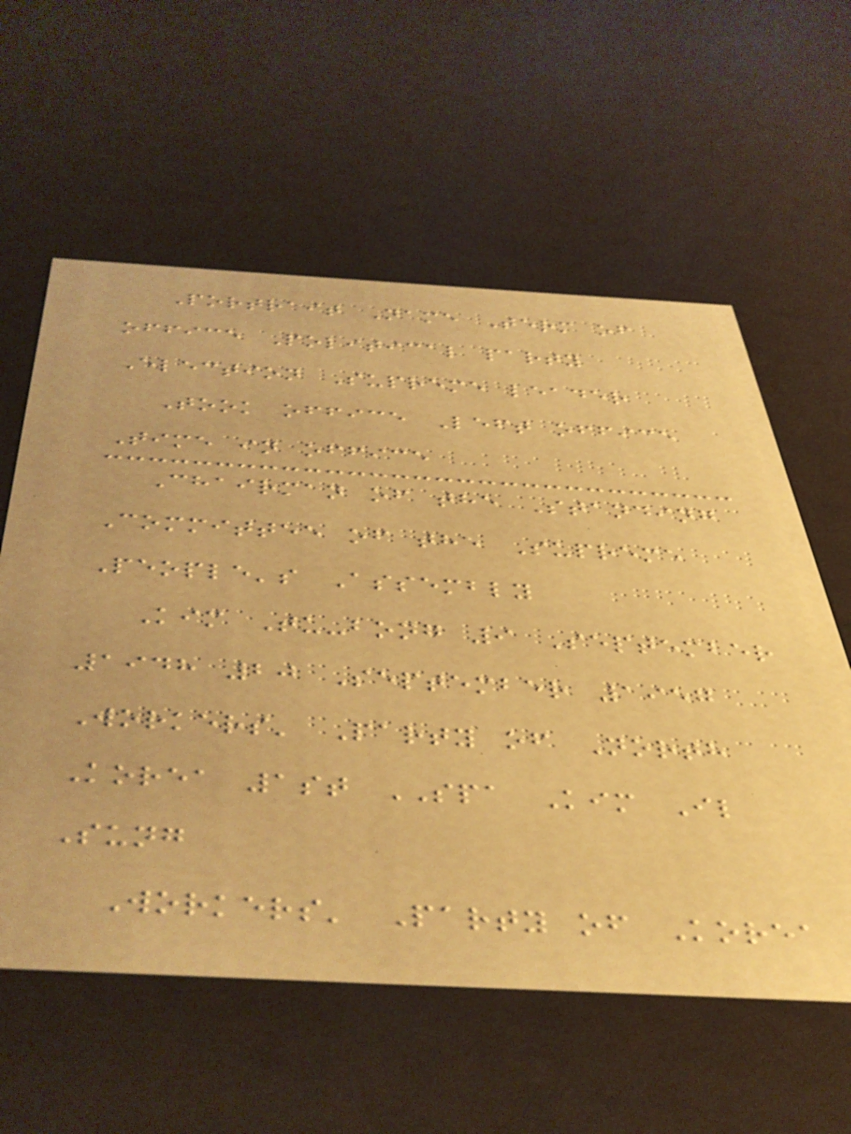Portrait Name Term of
office Political party
Election Supreme leader
Took office Left office
Time in office
Chairman of the Standing
Committee of the Supreme
People's Assembly
Kim Tu-bong 9 September
1948 20 September 1957
Workers' Party of North
Korea 1st SPA Kim Il
Sung
Workers' Party of Korea
